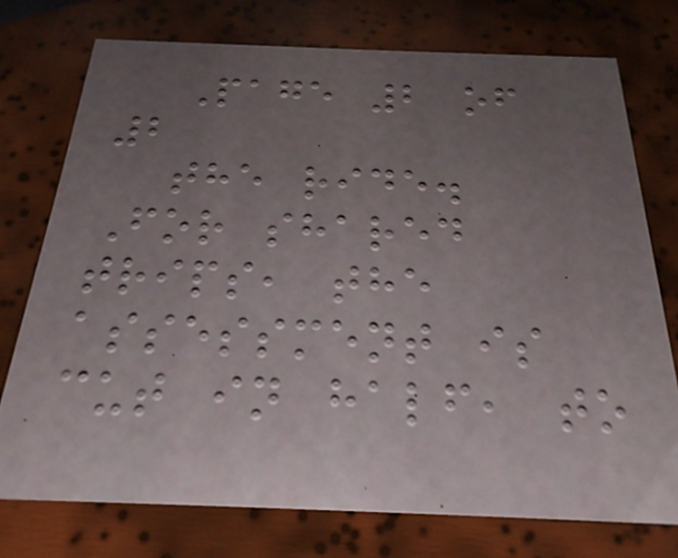Page 2 of
2
the ride.
For shared
trips, the
assessment is
cut in half, to
